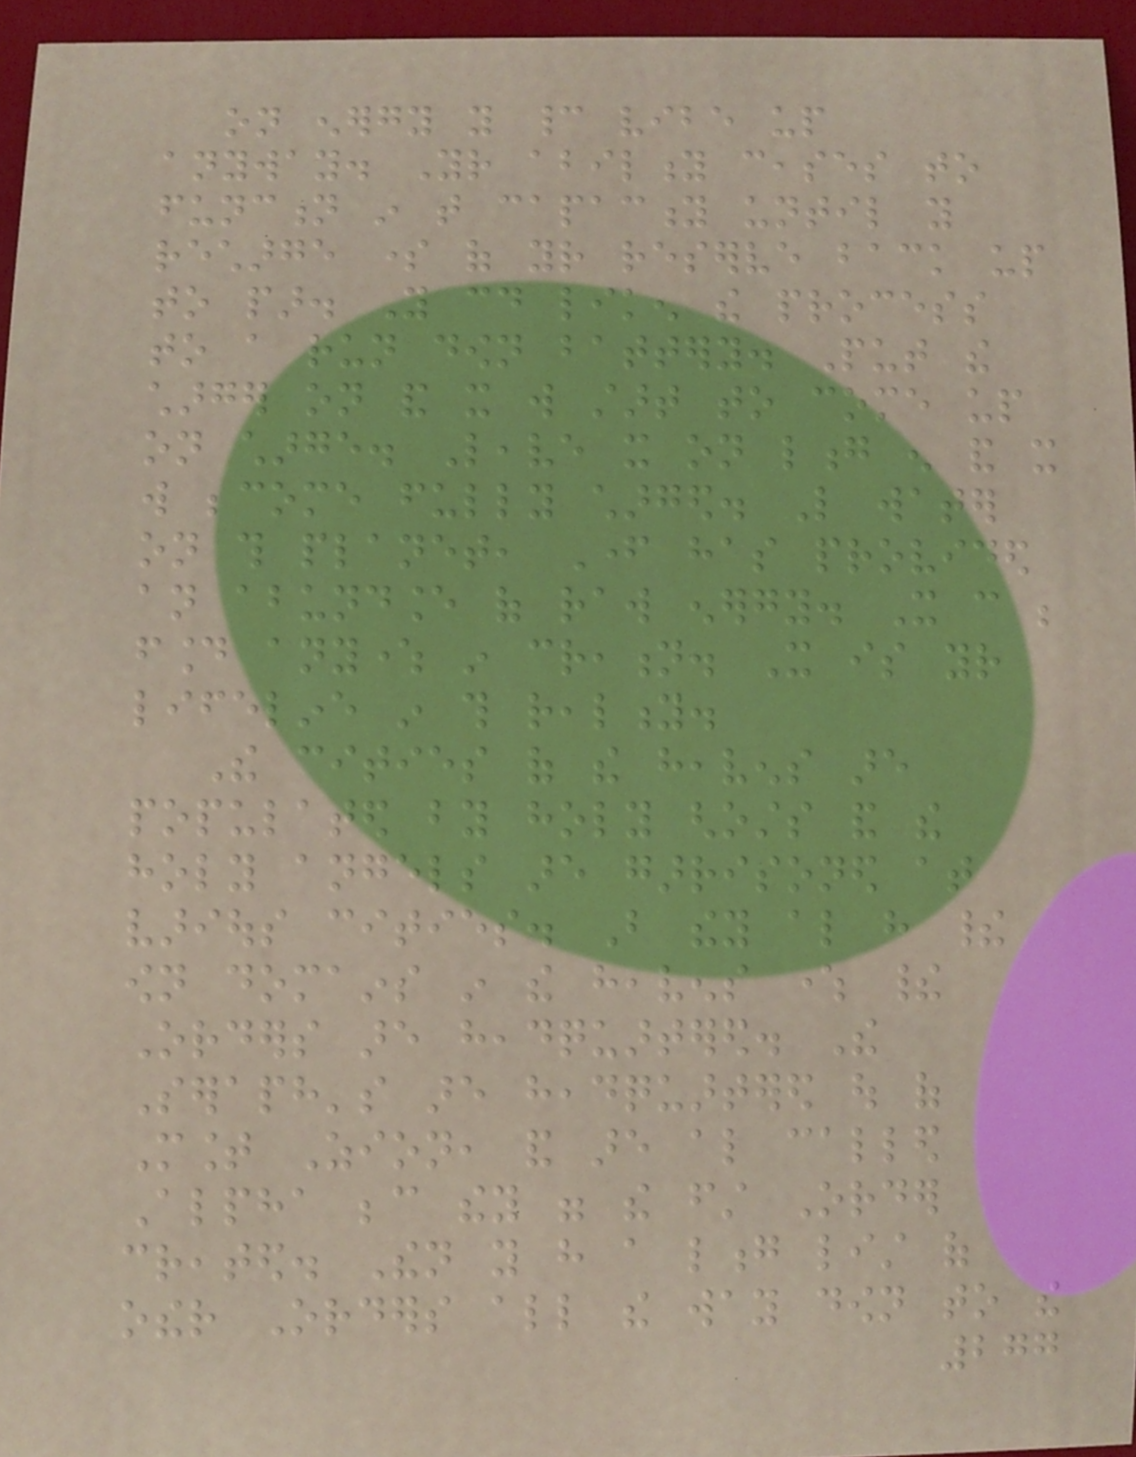on energy you cannot vibe up
anyway. Your ability ceases to
function in that capacity until you
recharge some of your reserve back up
to par. You could liken the process
to a run down battery. Put the
charger on and it will start to come up
on charge. Leave it on long enough and it
will become fully charged. Like water
on this planet, Father has provided
an abundance of raw energy. It can be
found anywhere in creation. It is your
lifeline in this reality.
The cities of the heavens are
populated by holy ghosts and the
holy angels are garrisoned at
various cities. But they also have their
own domains in the heavens where their
Orders are headquartered. The
Seraph's are headquartered out of
Mount Zion, and are also called
Alpha because they were the first Order
created. Then you have a long list of
other Orders all the way down to the
277
